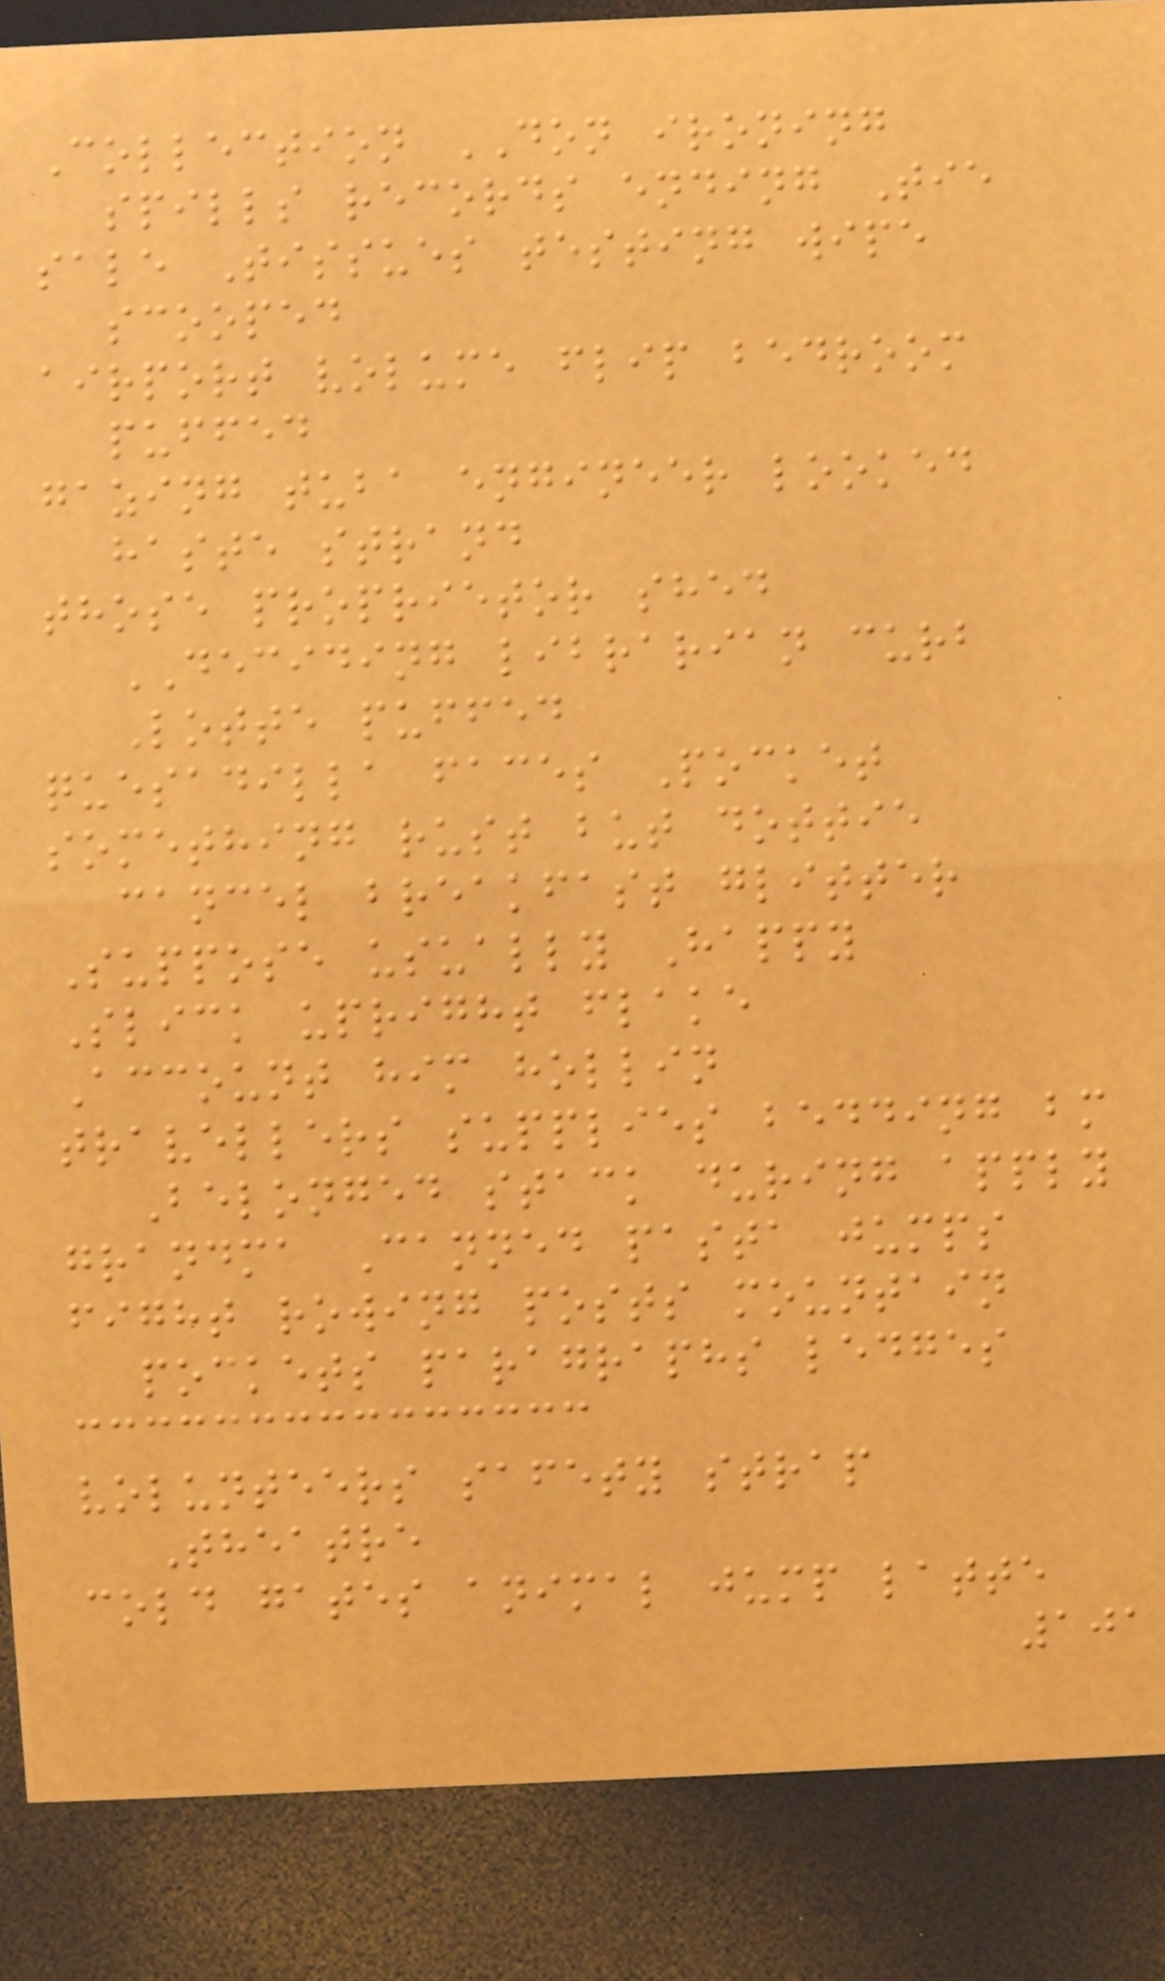Collection DON ironing
spills records ending Tie
sale Tissues testing wipe
scooped
airport volume flip bedroom
puffed
gazing tuba engineer looked
haste strand
those proprietor shed
DECIDING librarian curb
Lotte puffed
quesadilla faces Pocket
something rust but dottie
cancel breakfast glitter
Suppose usually Happy
Slick upright flake
Account him hollin
travellers supplies bedding bm
Belonged stack during apply
grandma Canned pasta jumps
fight rowing posts mountain
pockets paragraphs ledges
volunteers safety strap
Theatre
cold gates animal jump latte
101
